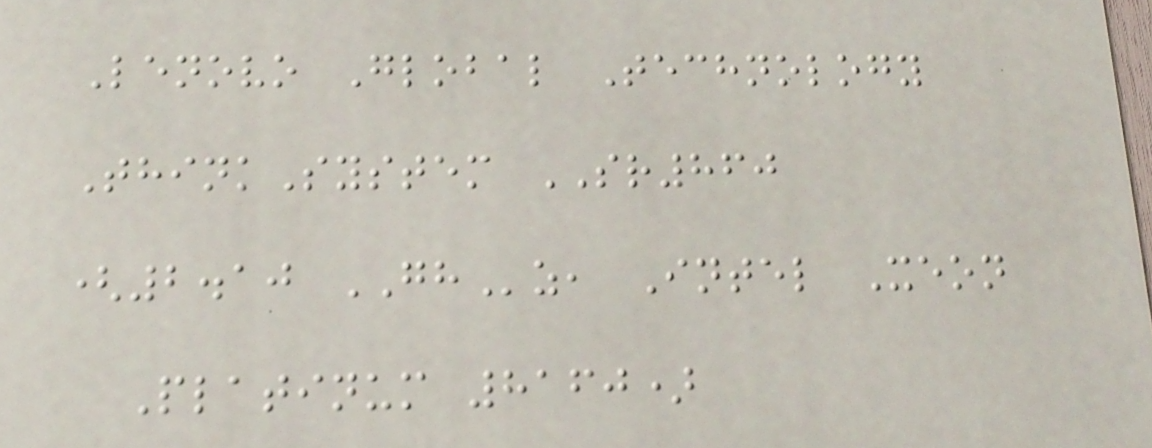Lenovo Global Technology
ThinkSystem SR860
(2.10 GHz, Intel Xeon
Platinum 8160)
